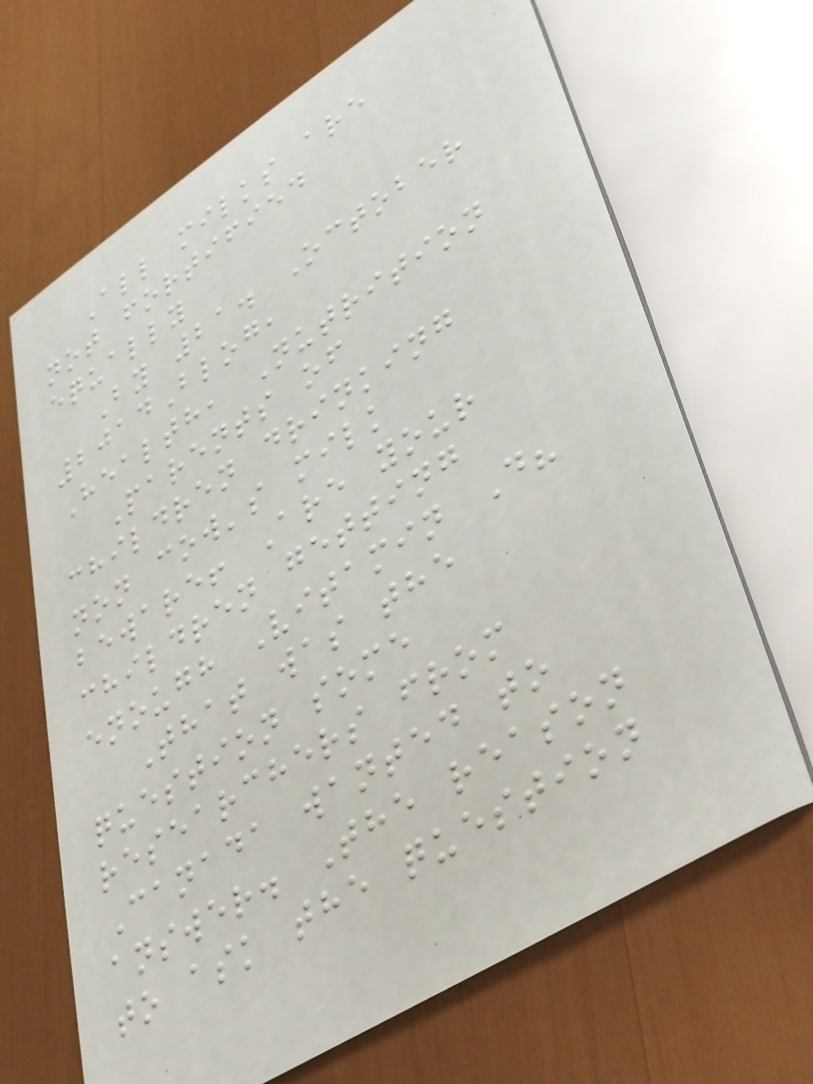All milks are
not fortified
equally
By 21. October
2014Blog,
Health, Nutrition
Parents of
children drinking
non cow's milk
beware! Are your
children getting
enough Vitamin D?
That was the
question some
researchers from
Canada wanted to
answer. The reason
to ask the question
